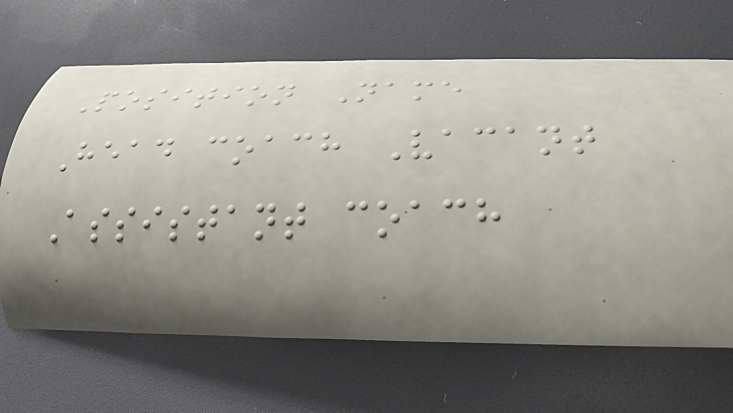Position Name
Head coach Vacant
Assistant coach
